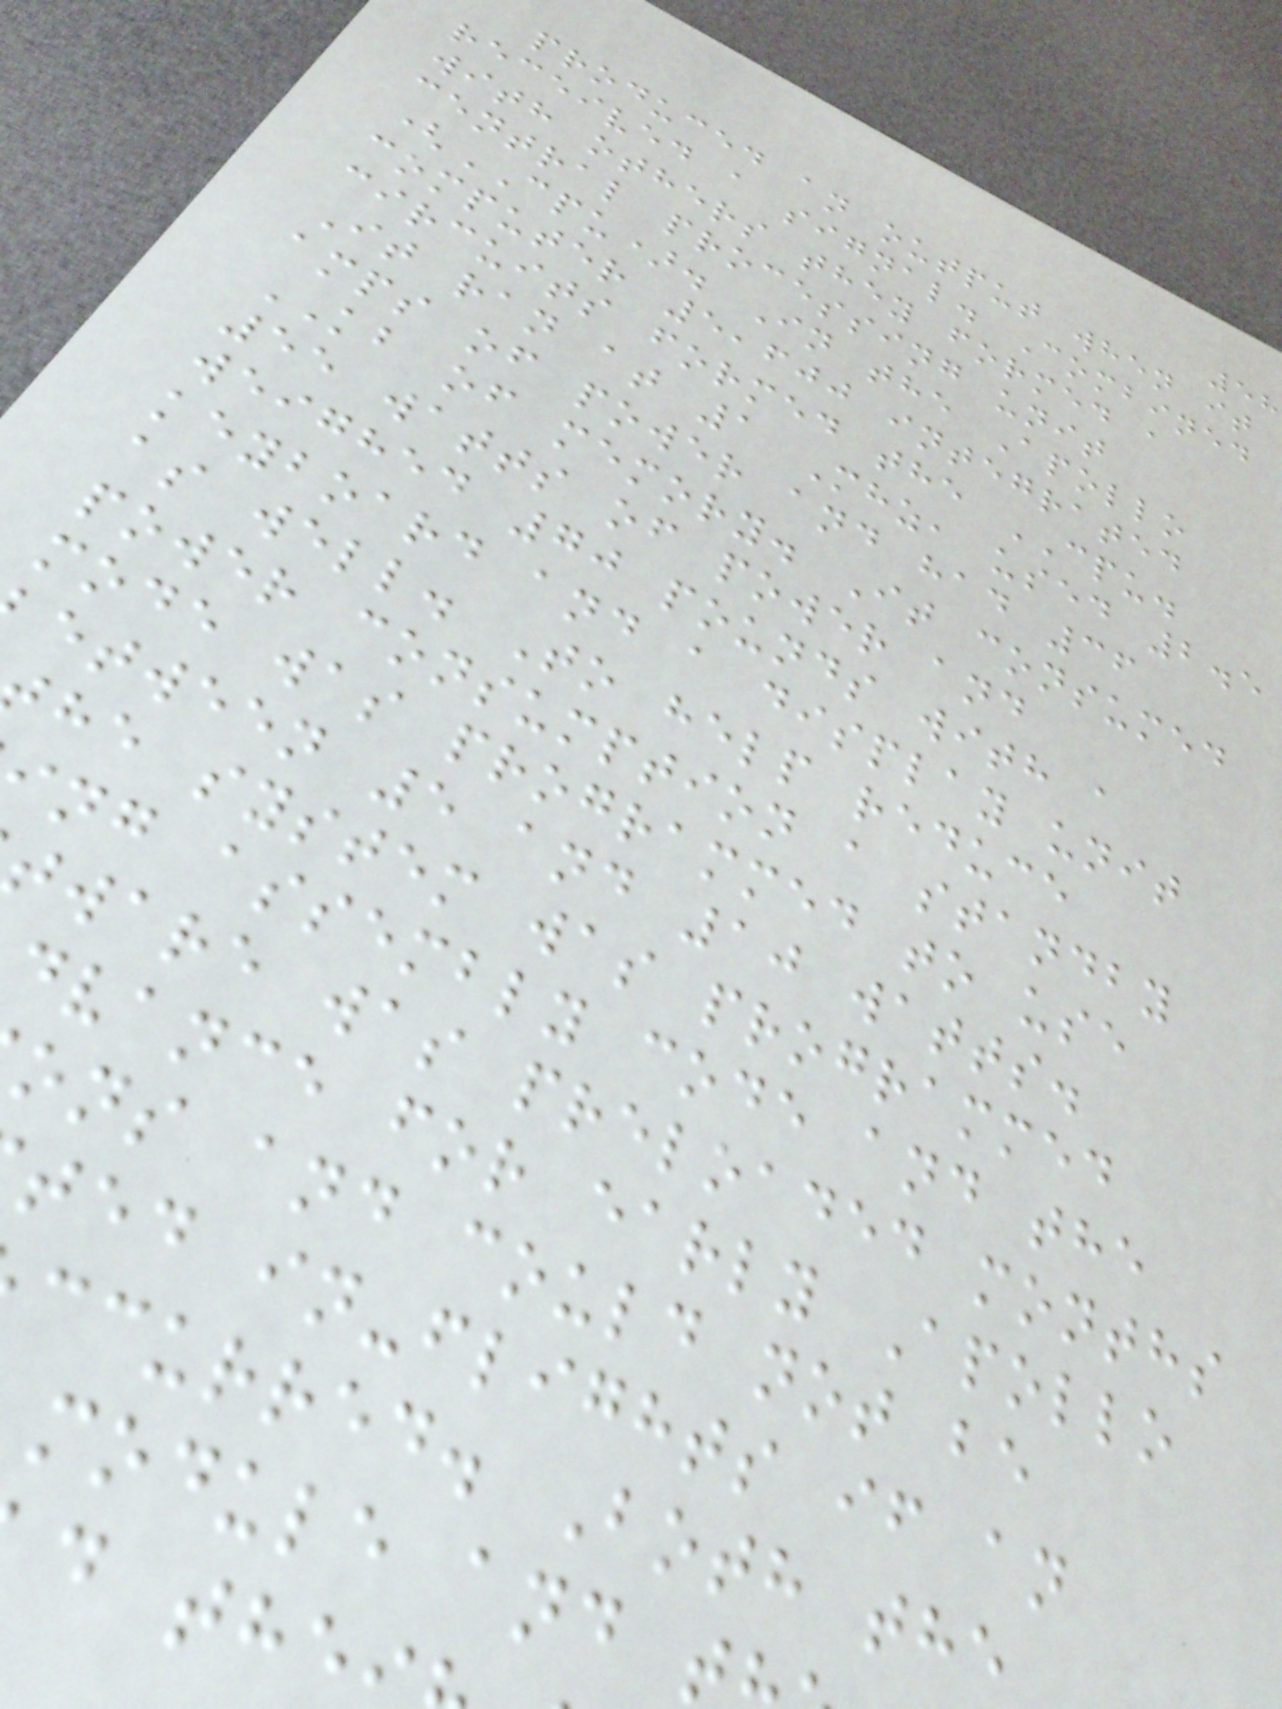58
produced an output when it
received a signal. Combined
with others they formed a
central processing unit
(CPU). In the Apollo
computer 5,600 integrated
circuits formed the CPU.
It ran at 1 Mhz, used 2.5
amps of power and had 36
KB of memory. It consumed
55 watts of power and
weighed 70 pounds with a
keyboard and a display unit
as well. To help reduce
power consumption a standby
mode was programmed to use
etween 5 and 10 watts.
he system was programmed
ng assembly code and the
tware was preloaded months
dvance for early Apollo
ons and could not be
ted in-flights if an
ccurred. Both the
module and
d the
